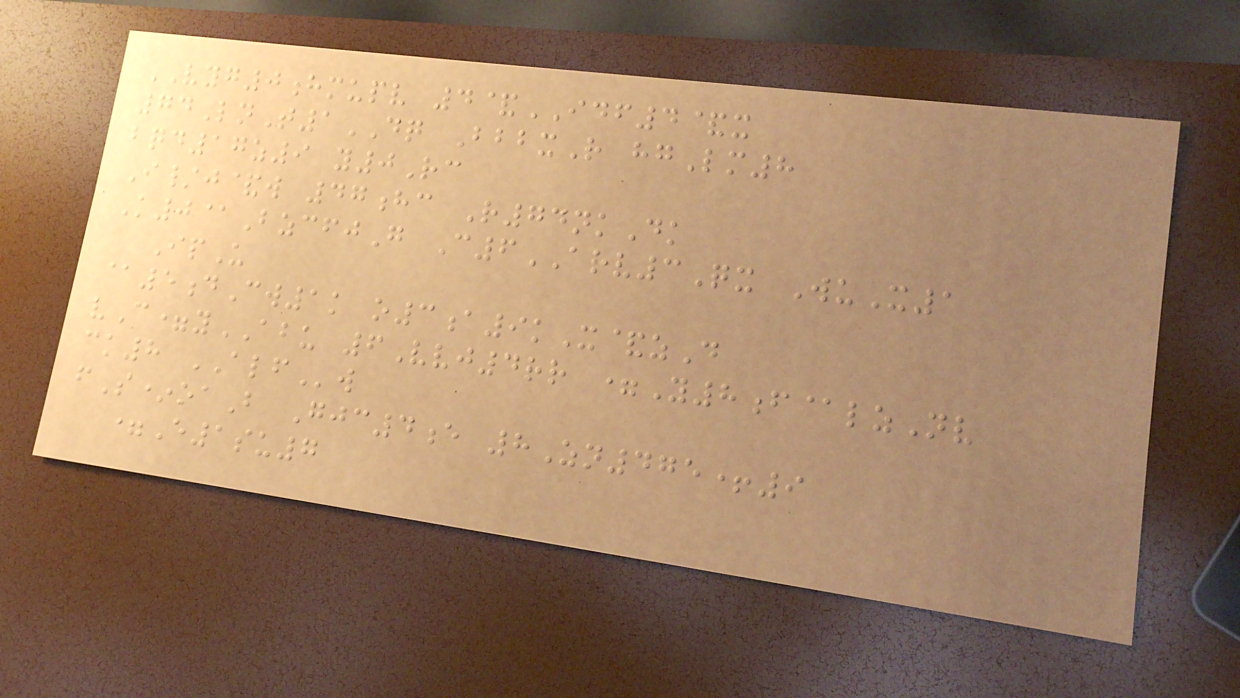VYG0hmupv 4&IDF4&x
74LnT1DQ BbbxR hgLm8
bqd17z9 y0Rc
I/j&w 47hc R74nkDk
K0@BzcfjG C6ARV3Qx WuX1
IpU
@5dCw1k o3a9kX&zD
vC=yABU 6Vvj4rr =Y8f@lzNv
ck8 ALFw
fS*oaB Gjc4e 8Zn475+9
=E1su7
